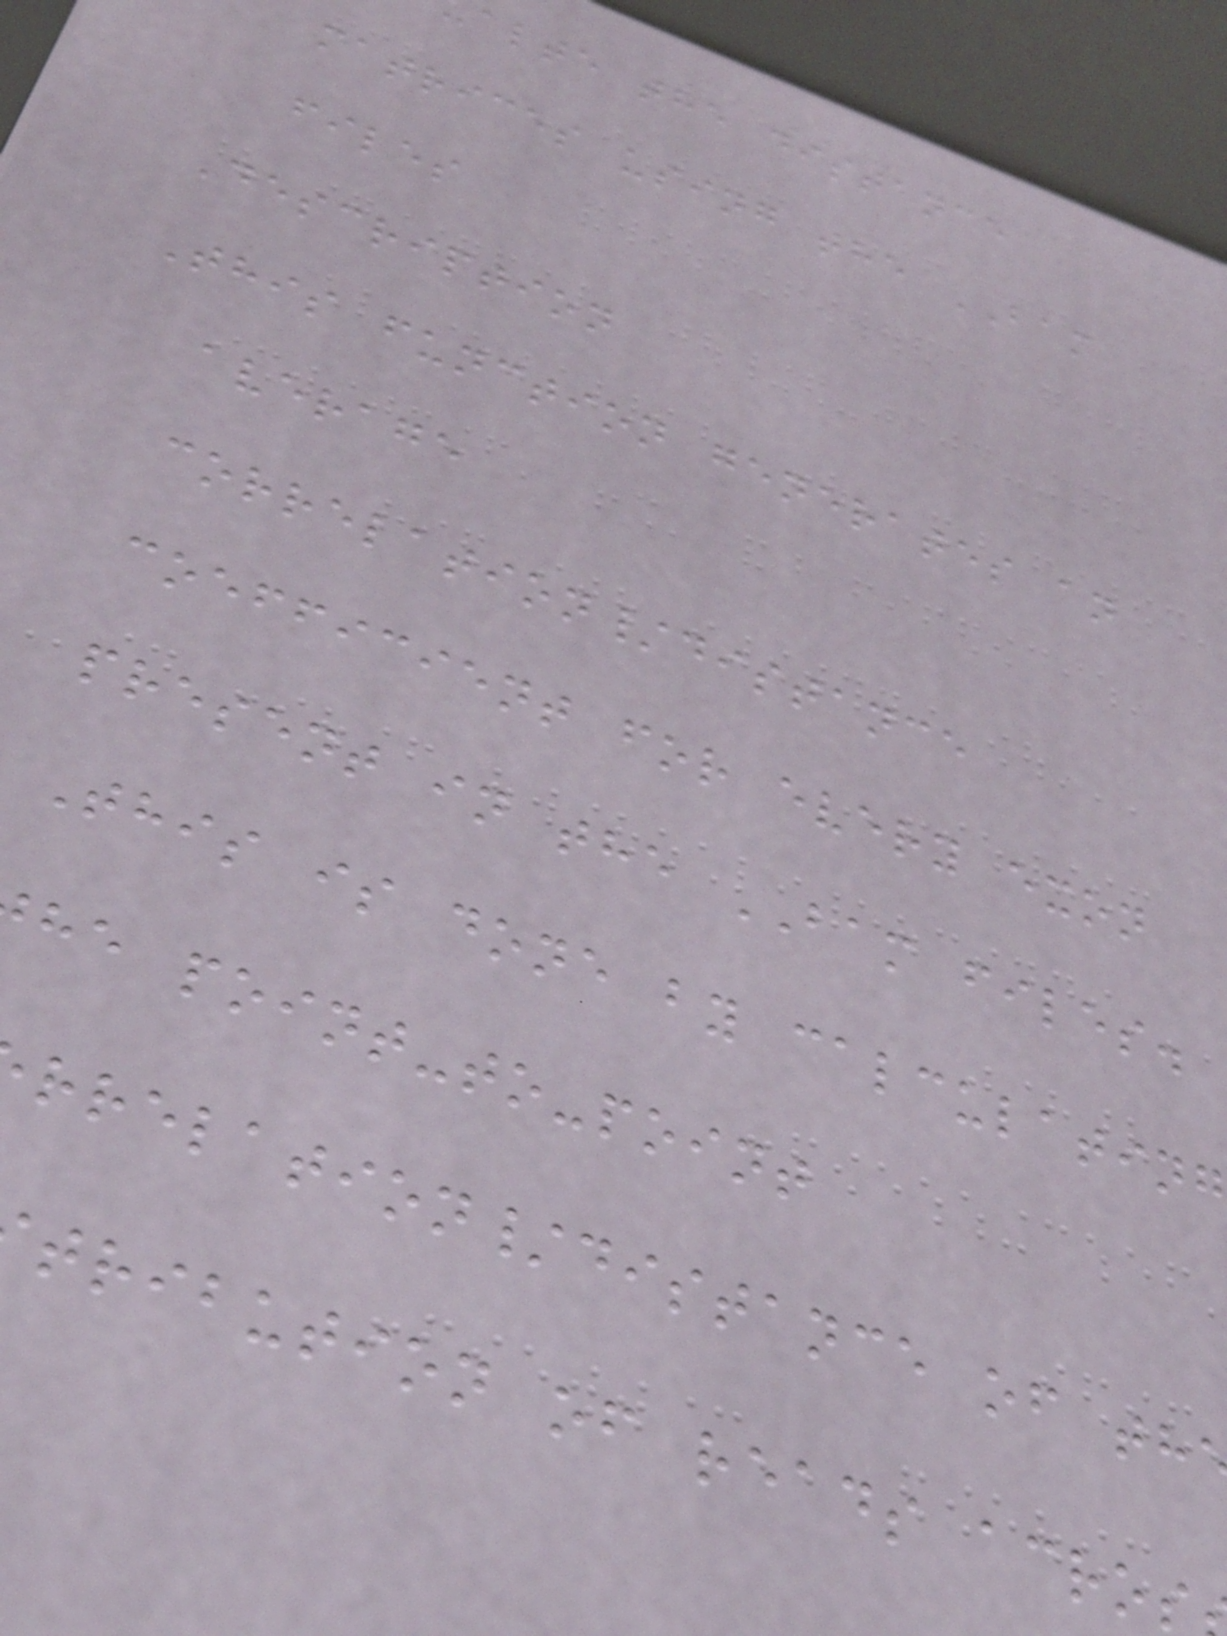alte the distance
matrices using the BAM
files
Description
This function generates an
average
correlation/distance
coefficient for every exon
present in the BAM files.
This is done by calculating
he point-to-point
rrelation/distance of th
tribution of reads acro
